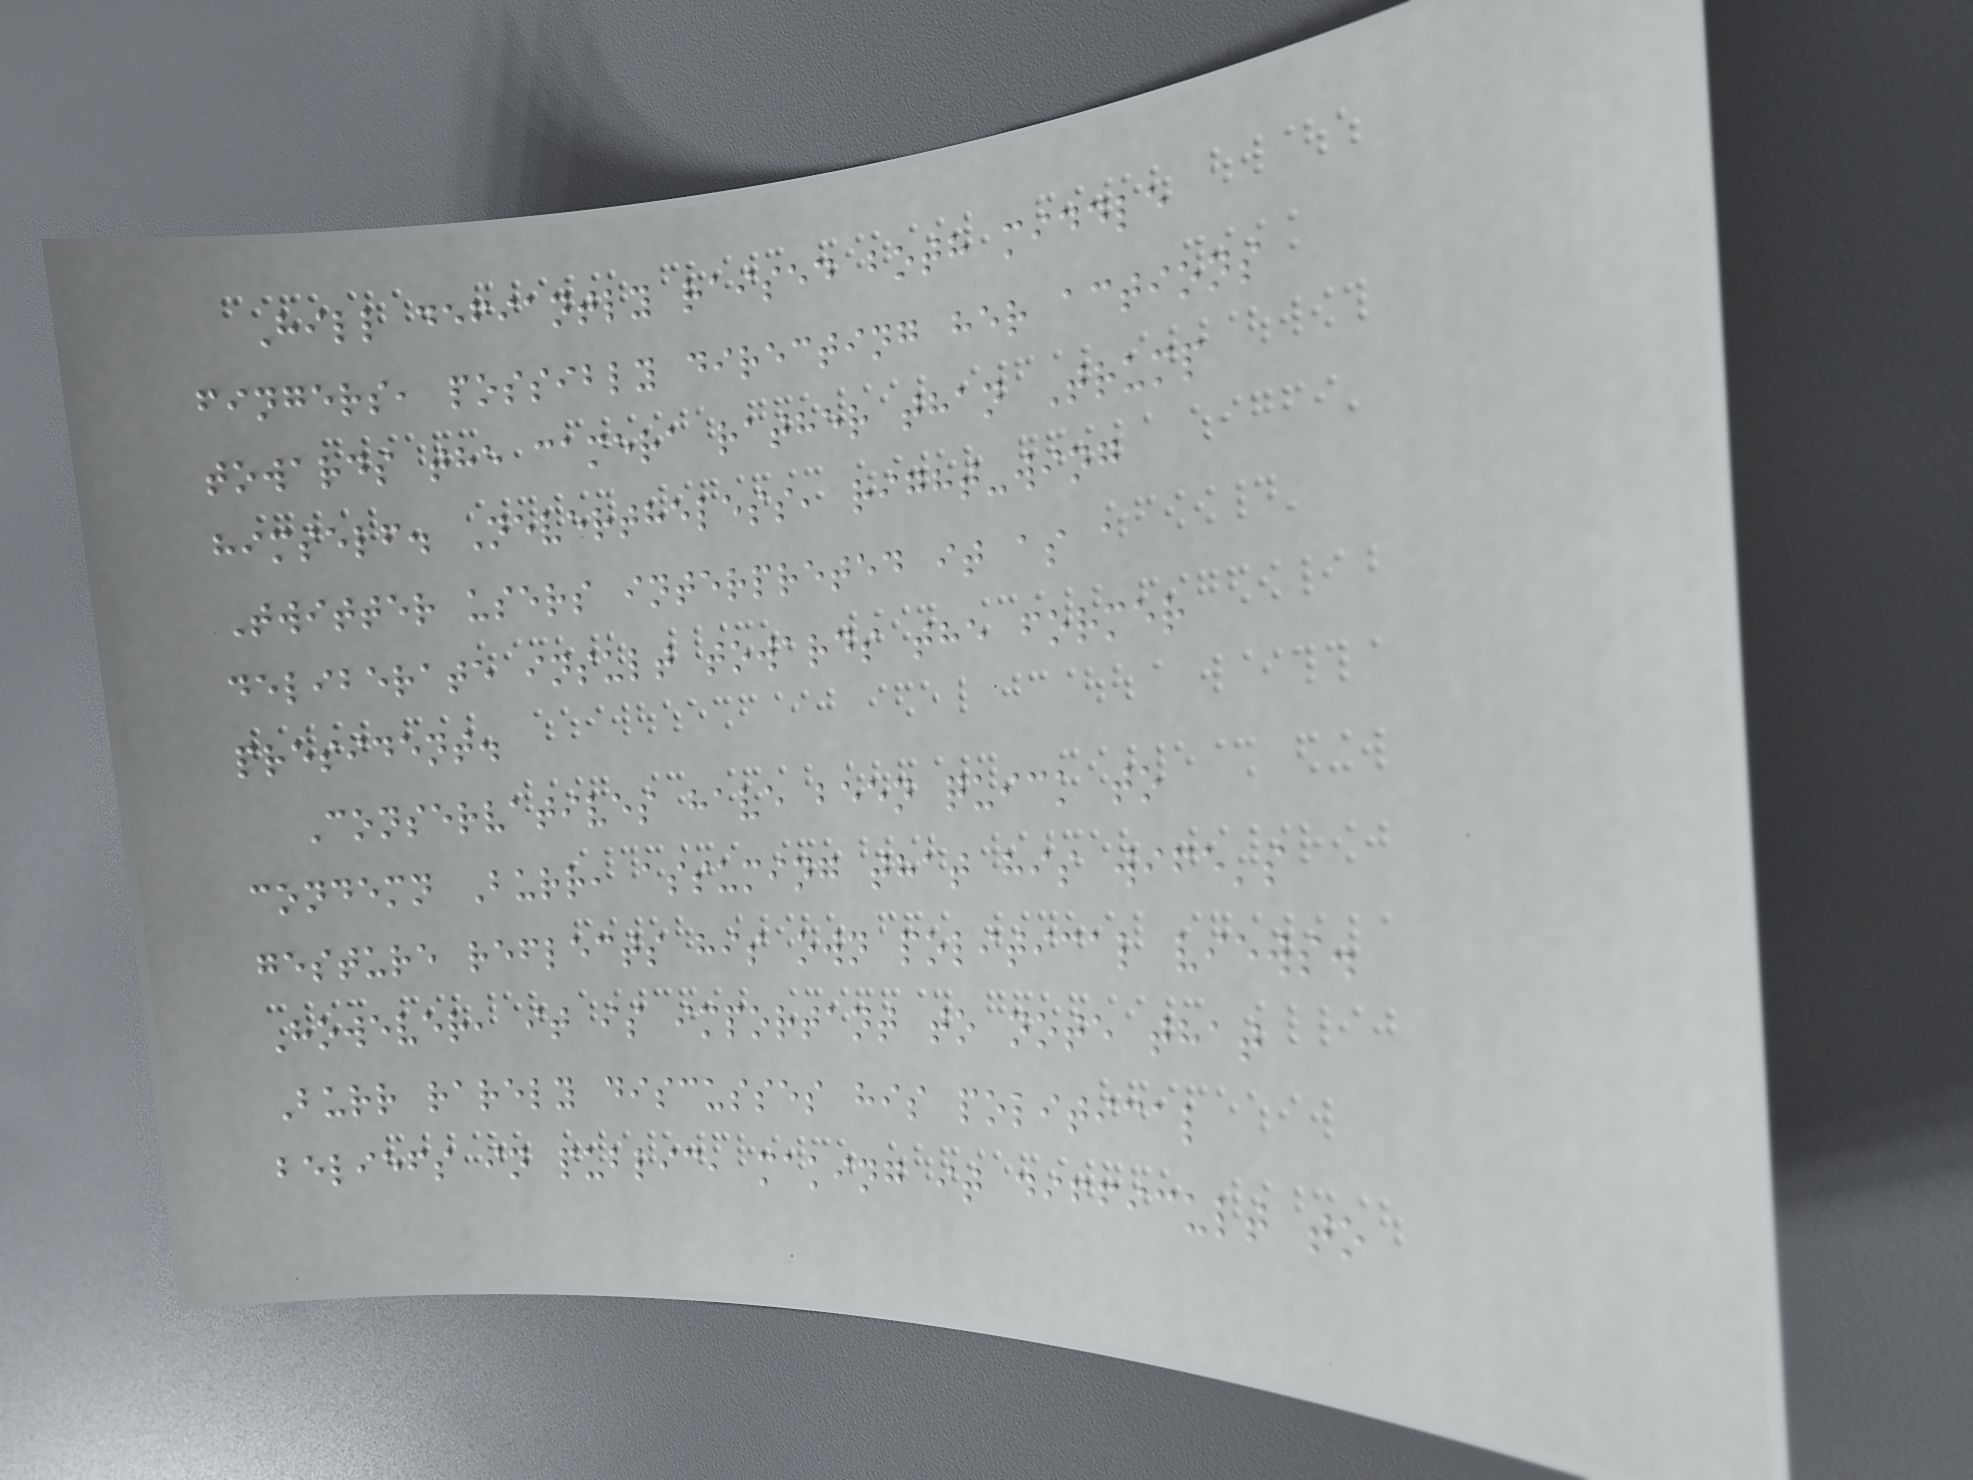Hill defiantly raised both middle
fingers, possibly directing her actions
towards the camera rather than Trump
himself. Nevertheless, right-wing
Twitter users interpreted it as a
deliberate insult towards the former
president.
Conservatives have been quick to
condemn Burr, assuming that his wife's
gesture reflects his own political views.
However, it is important to note that
Burr rarely discusses his political
beliefs in public, making it difficult to
